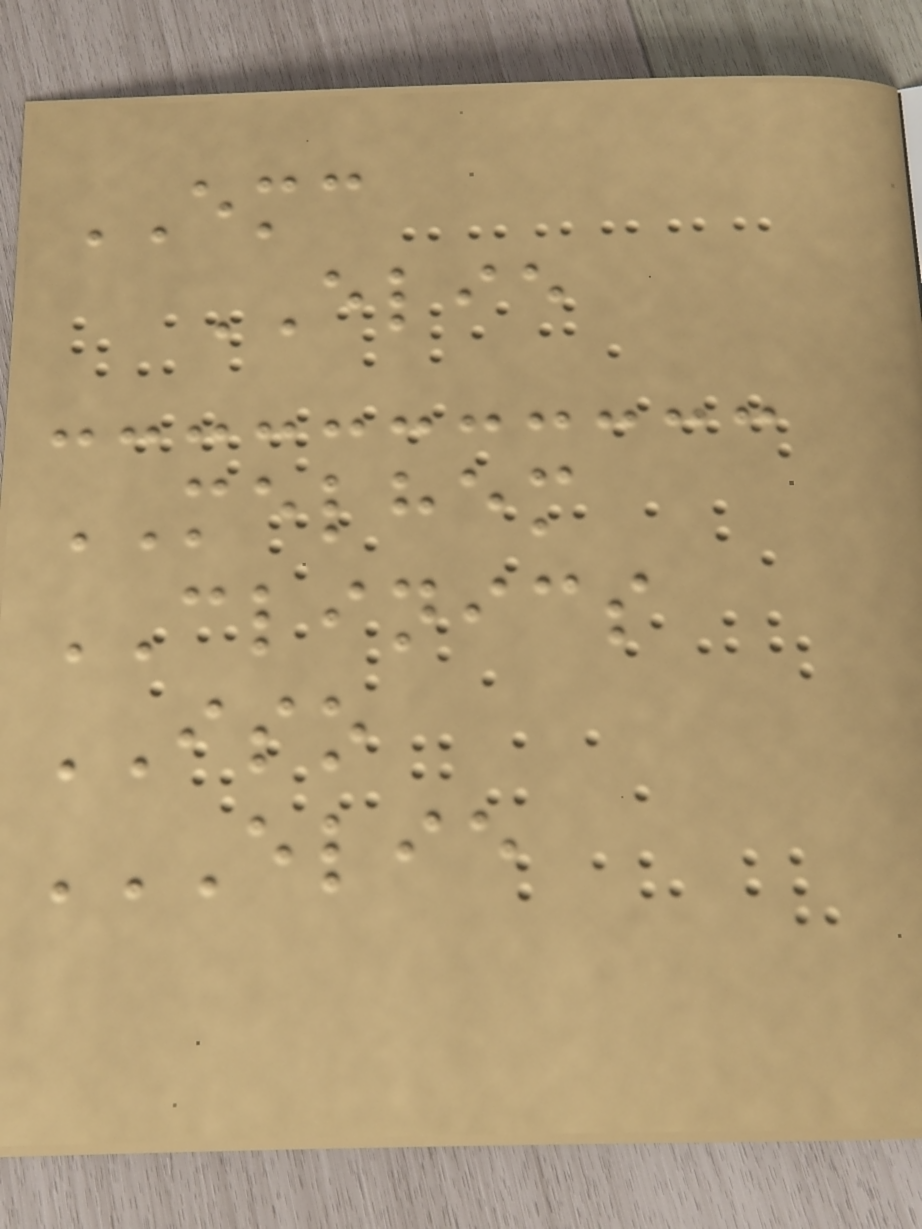EMC
ELIE
MELHEM
CLINICS
ISO
ELIE
